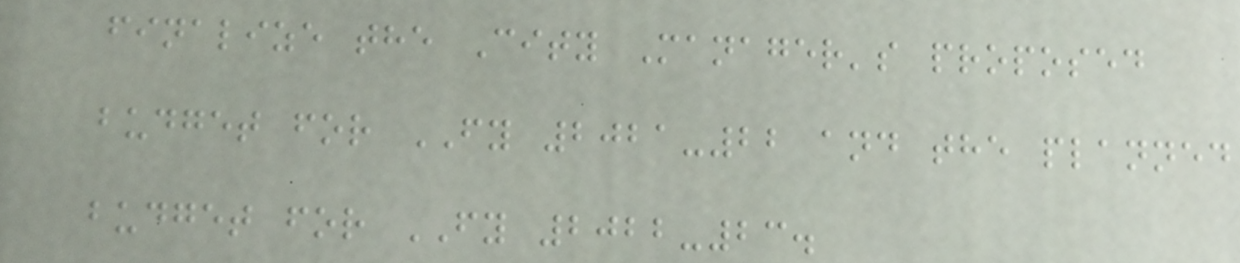finalize the City Manager's proposed
budget for FY 2021-22 and the planned
budget for FY 2022-23.
